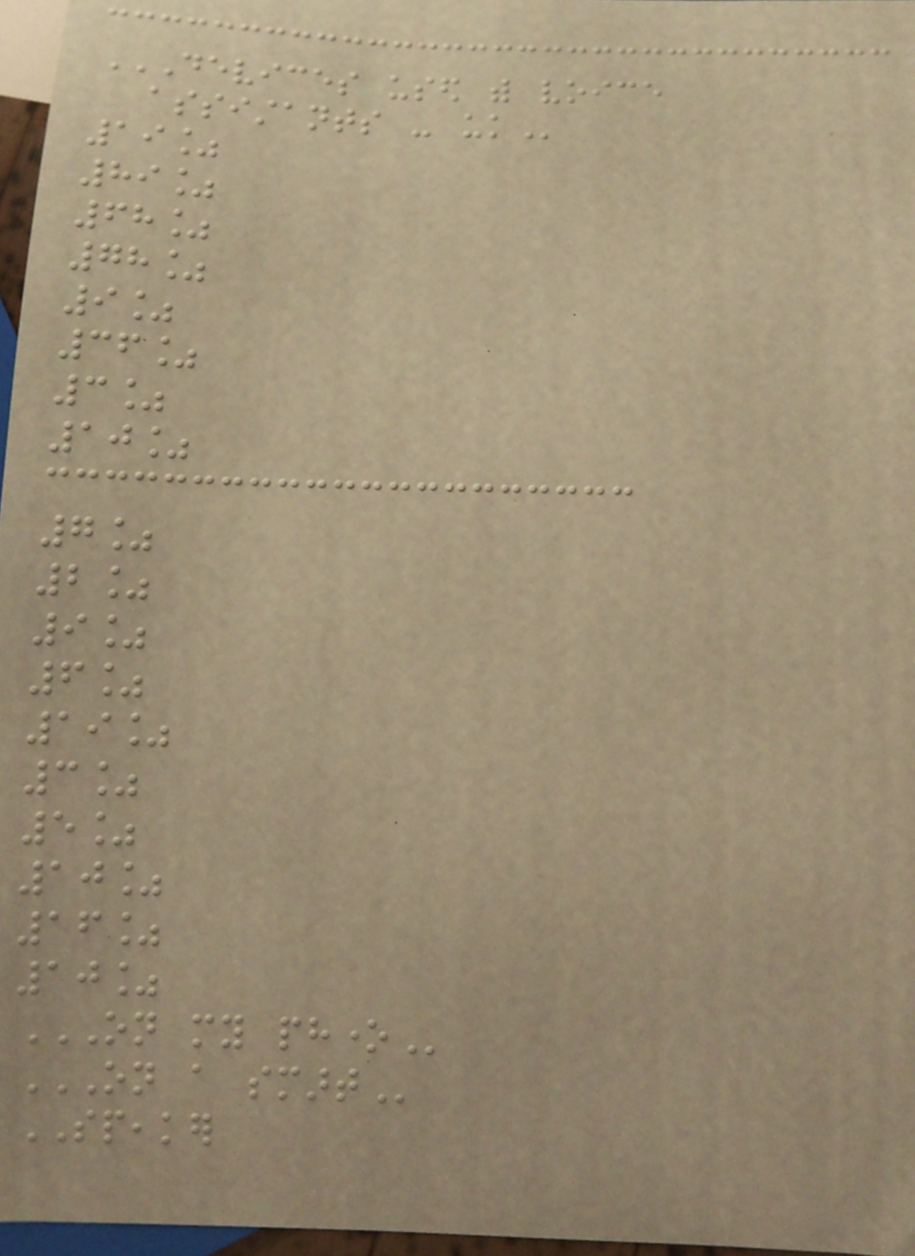DEVICES USED WITH VOICE
ASSISTANTS - UK
19%
89%
68%
78%
9%
36%
3%
10%
7%
2%
9%
6%
19%
3%
5%
10%
16%
10%
ON MY PHONE
ON A SMART
SPEAKER
